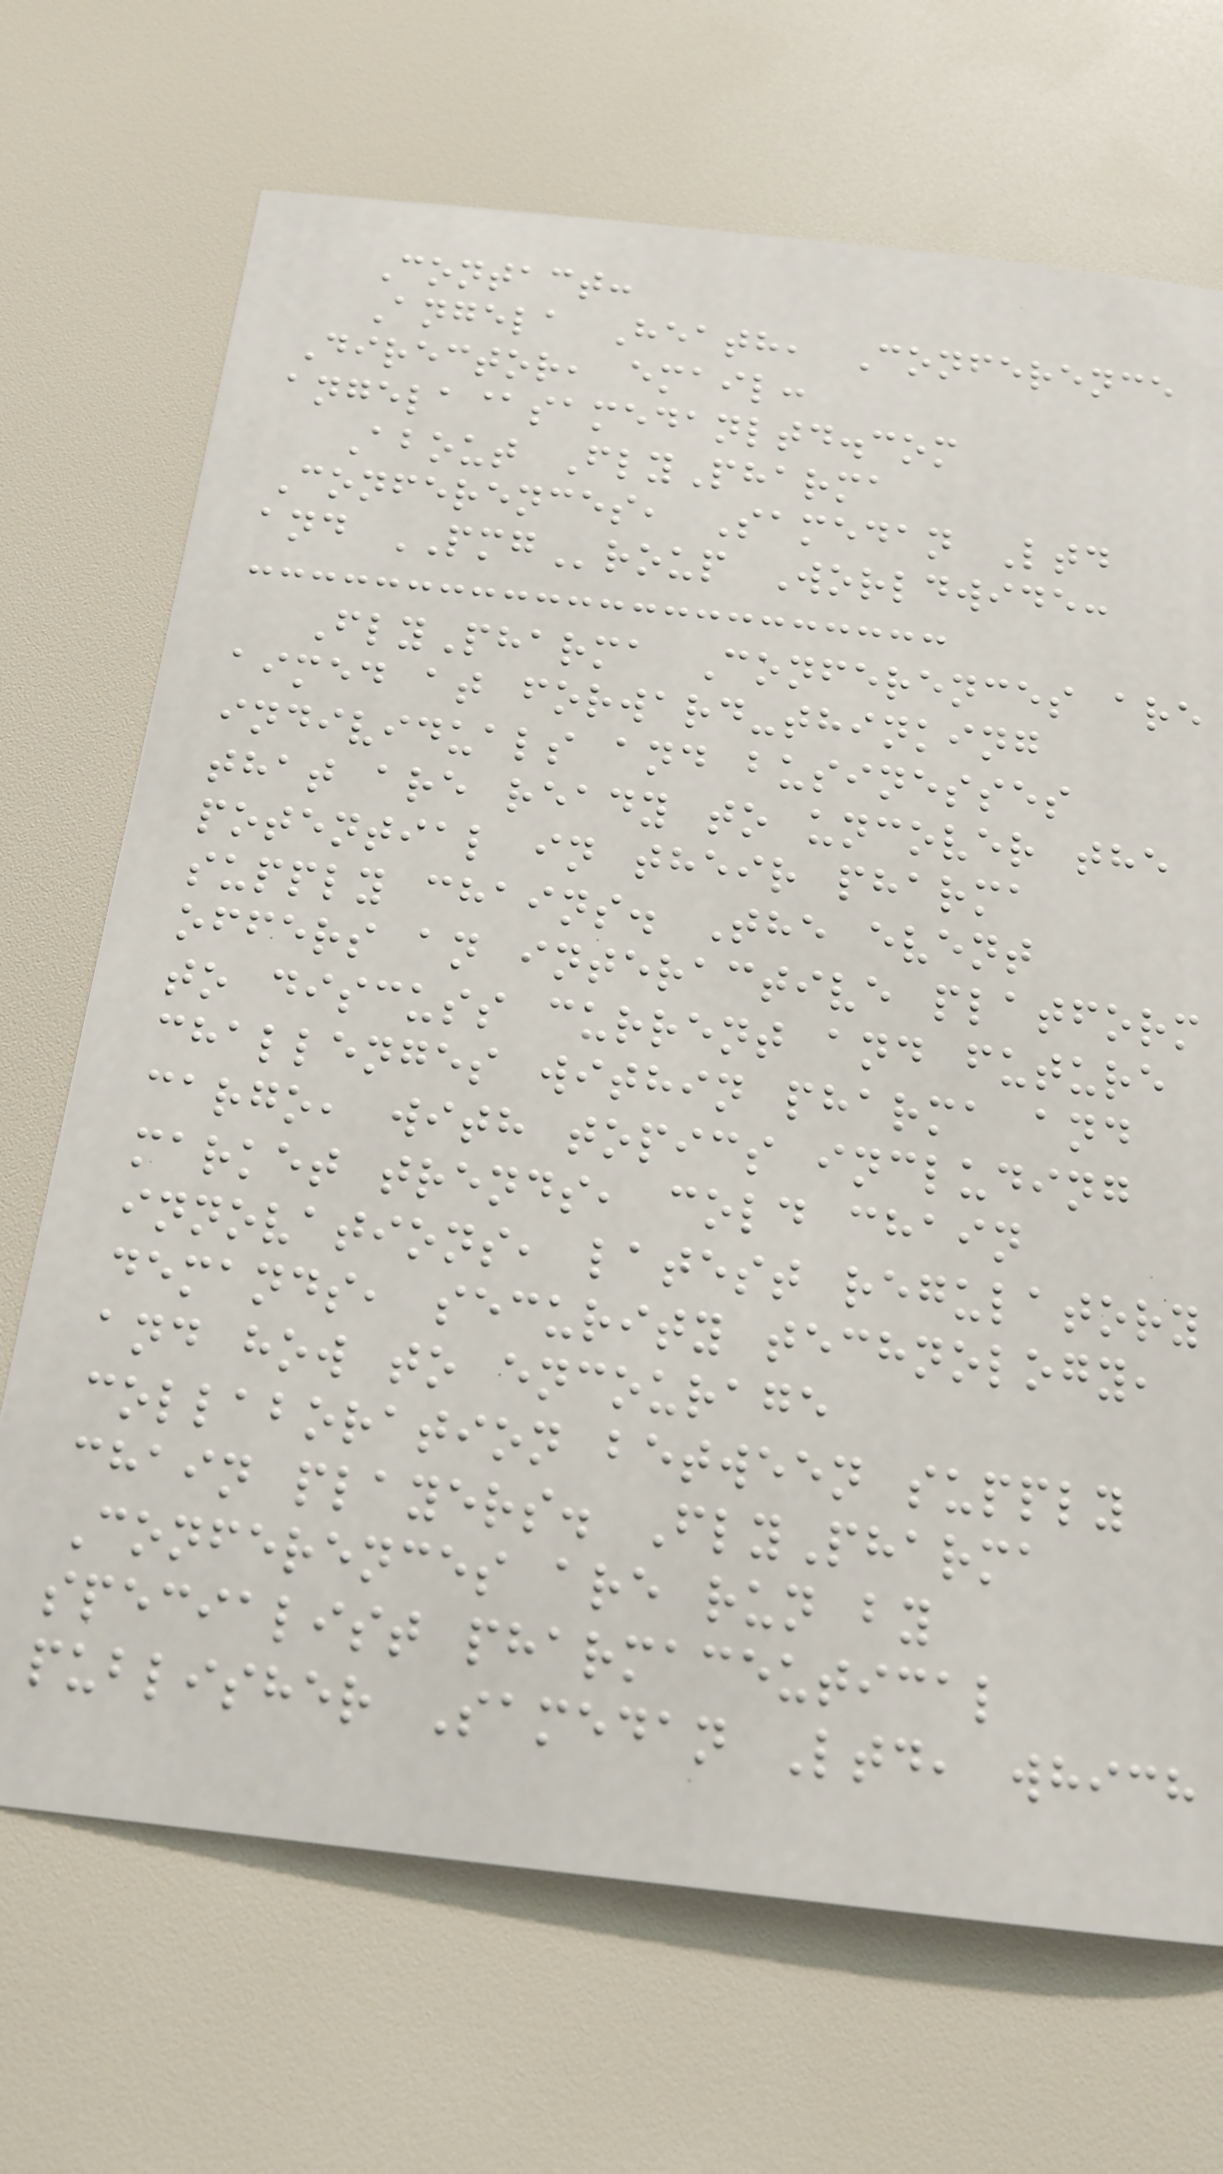Contact:
Angela Heath, Conference
Director, email:
angela@samedanltd.com
About FlyPharma
Conferences, Samedan Ltd
and PMGroup Worldwide:
FlyPharma Conferences are
aimed at forward-thinking
individuals and businesses
that are ready to uncover the
potential in their pharma
supply chains. The event
offers an interactive platform
to discuss current and future
challenges within pharma and
cargo, with topics including
market trends, cold chain
innovations, latest regulatory
demands, security technology,
and how to encourage
collaboration between supply
chain players. FlyPharma
Conferences are run by
specialist pharmaceutical
publisher Samedan Ltd, which
